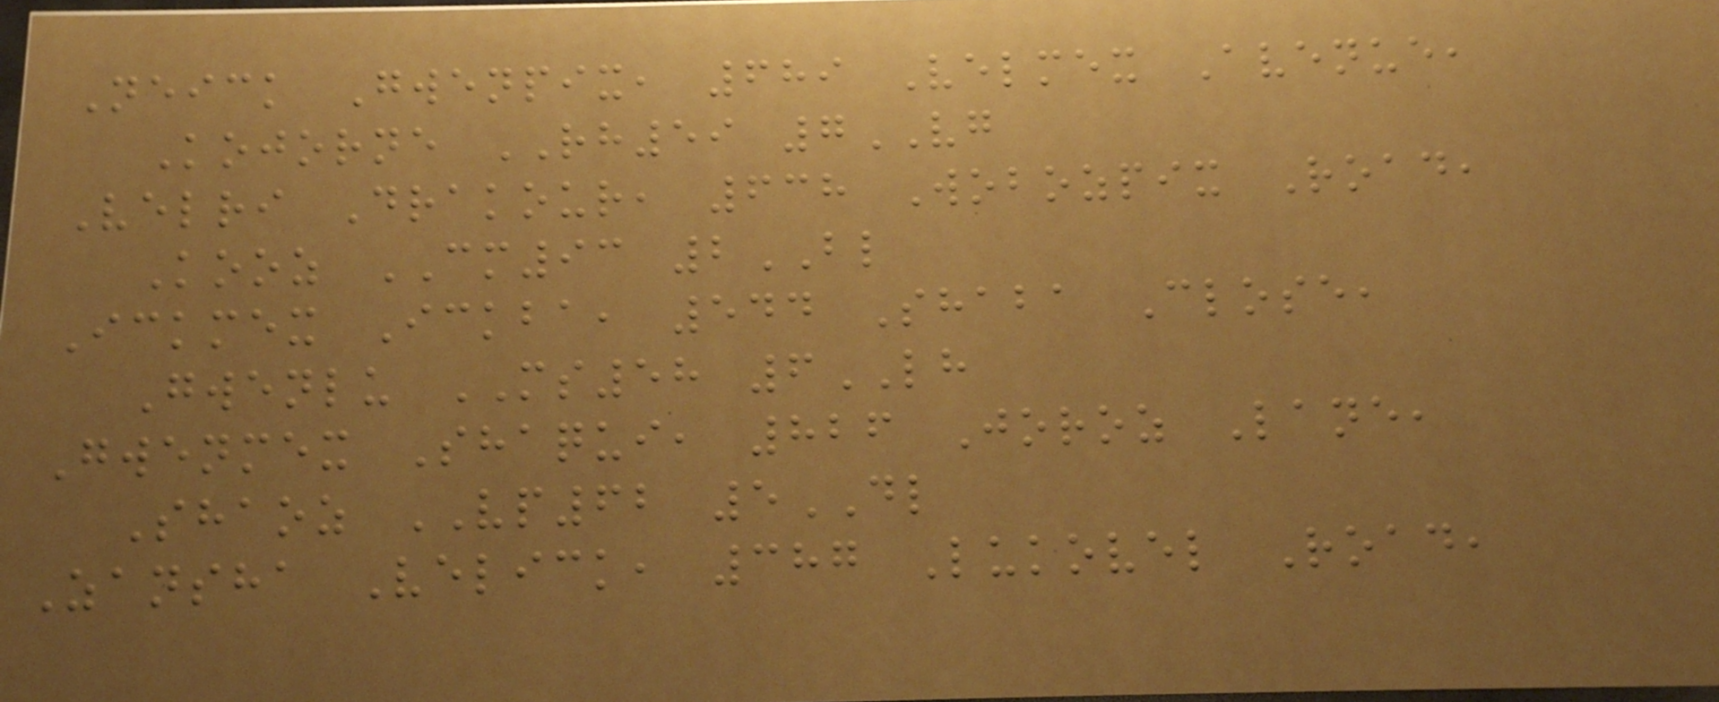Neick Gwenpix, 689 Velmex Avenue,
Kojorne RH59 7VG
Velri Drakour, 638 Wobozpix Road,
Kooz CM93 2BL
Ickmex Ickba, 544 Shaba Close,
Gwenlu MS58 6LH
Gwenmex Shaqui, 826 Joroz Lane,
Shaoz VP62 5DL
Zansha Velick, 387 Lukovel Road,
